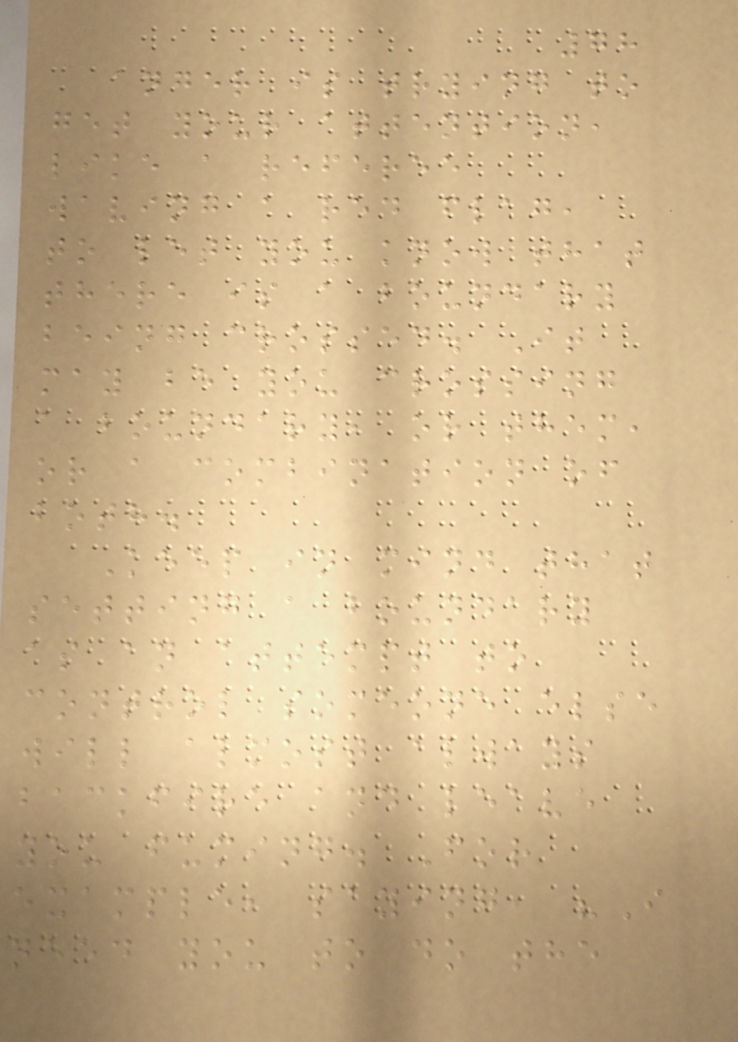78
anger is trying to
get your attention,
like a referee
waving a red flag,
to let you know that
there is a boundary
being crossed. It
may be you crossing
a boundary, or them,
or a combination of
both.
Keep in mind that
setting a boundary
as an attempt to
control someone else
will almost always
backfire and leave
you fuming. For
example, saying, "I
need you to do the
